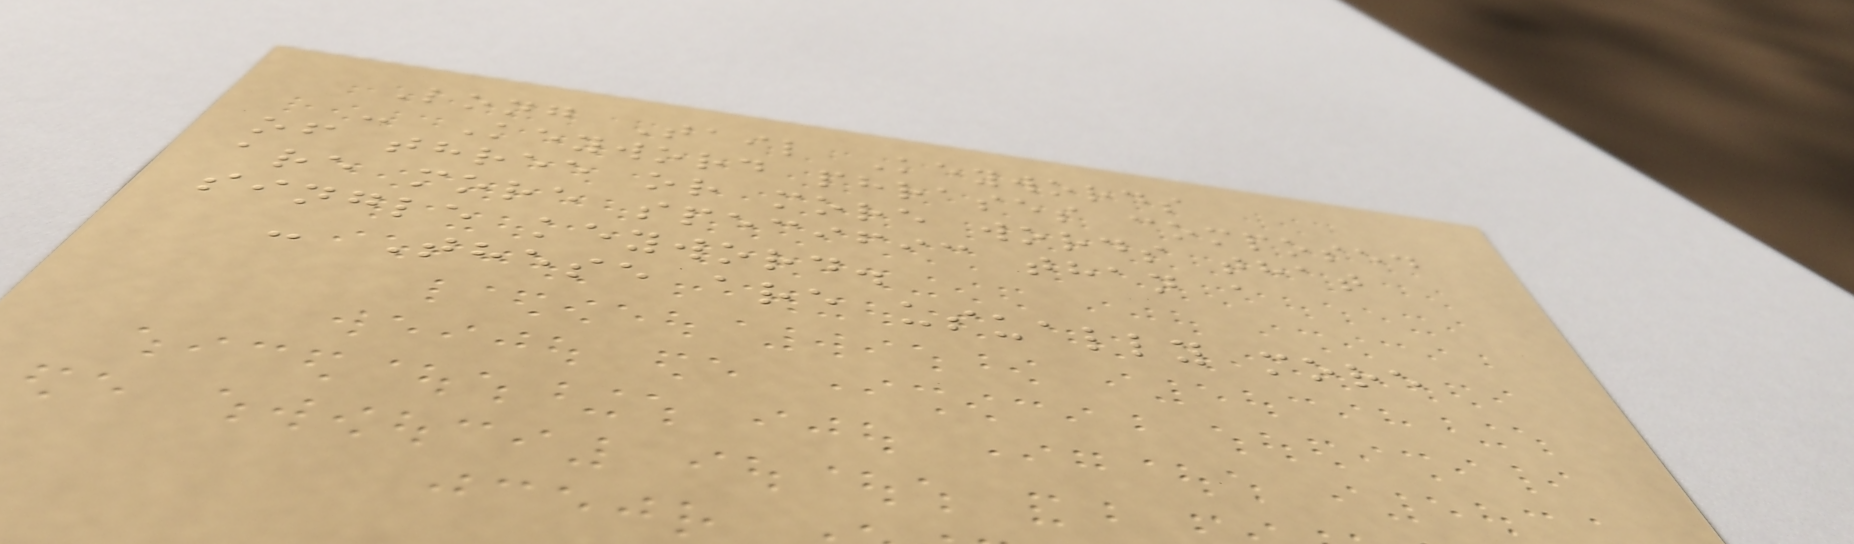Long Tail Keywords
- Keyword phrases composed
of three or more words that
are more specific than a
single keyword.
- These are usually more
